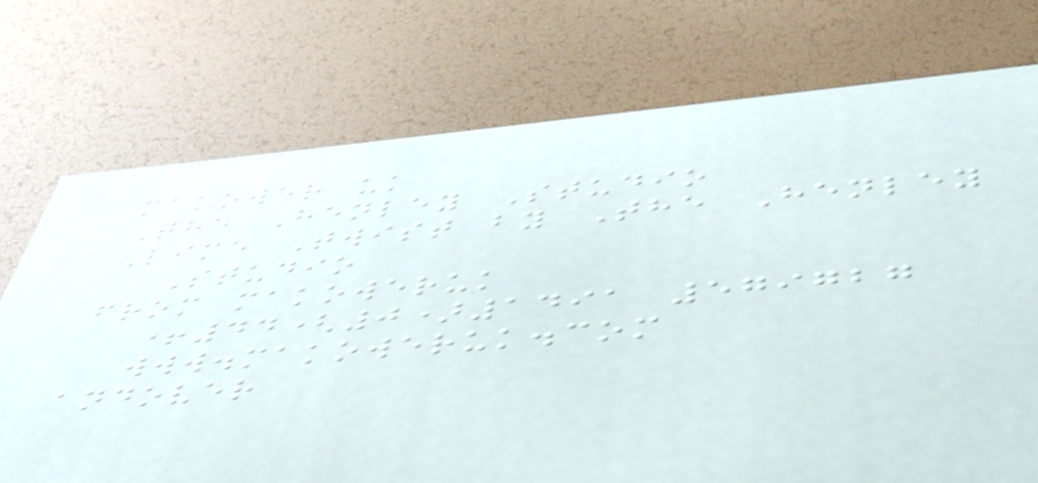makower uk
The Henley Studio
Lime Twist by The Henley
Studio
from makoweruk
+44(0)1491 579727
www.makoweruk.com
andover
